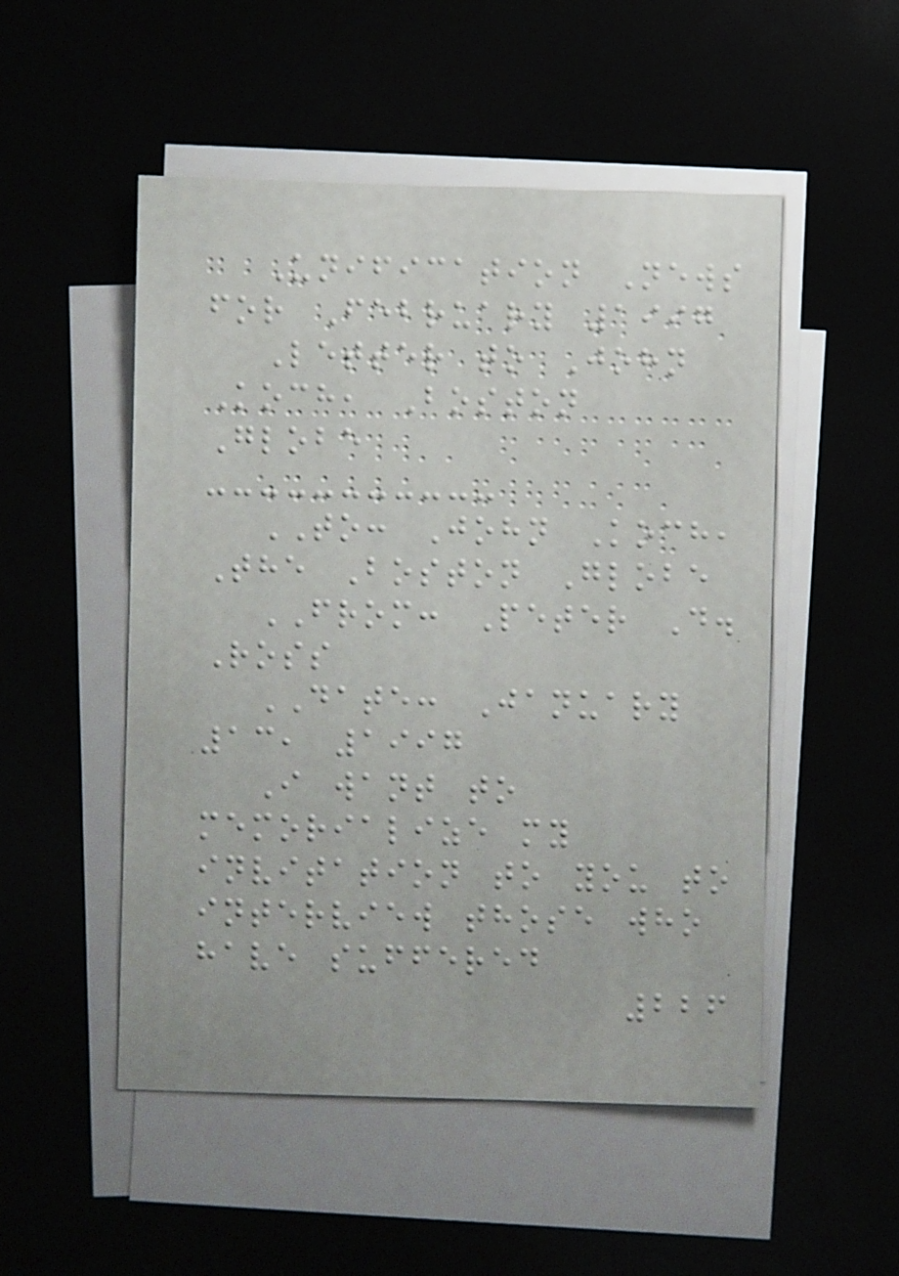Unification News
for February 1997
Letter to John
Koch, Boston
Globe
TO: John Koch,
The Boston Globe
FROM: Peter D.
Ross
DATE: January
13, 1997
I want to
memorialize my
invitation to you to
interview those who
have suffered
226
